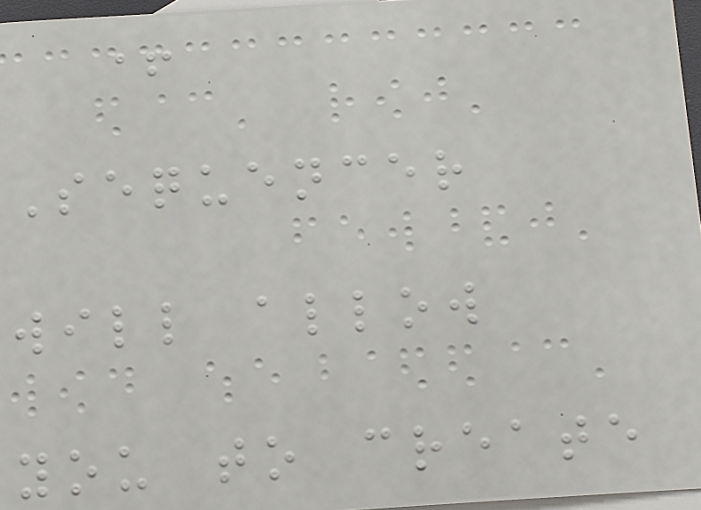+
Sequencer
will allow
you to create
